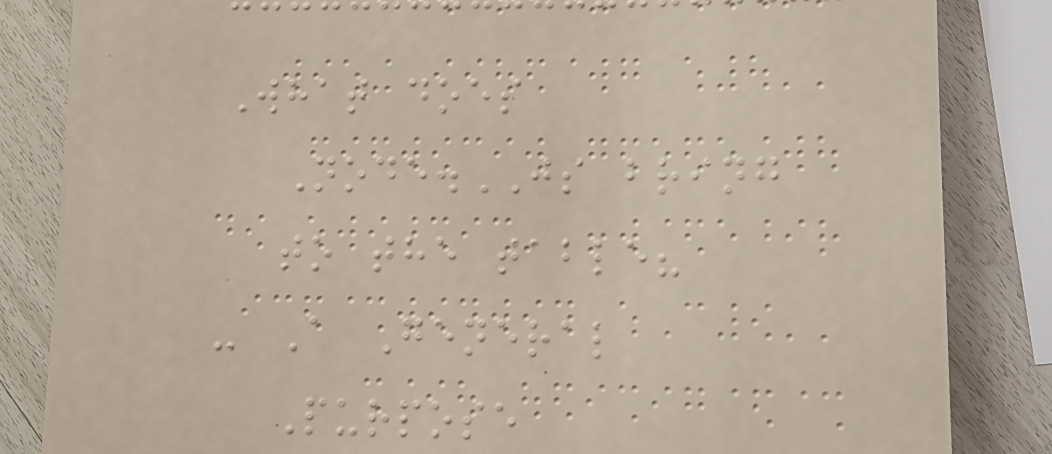What does
Node.JS bring
to the table?
- A General
Purpose
